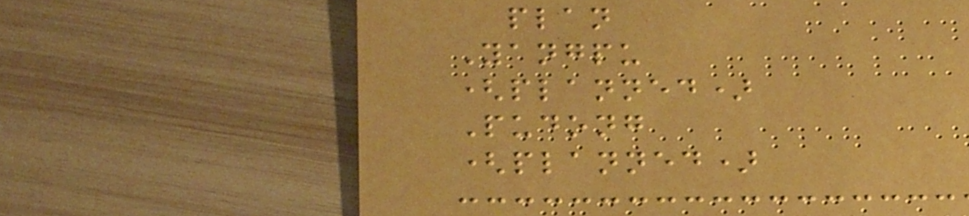plan
Yangpu
(planned)
Pudong
(planned)
